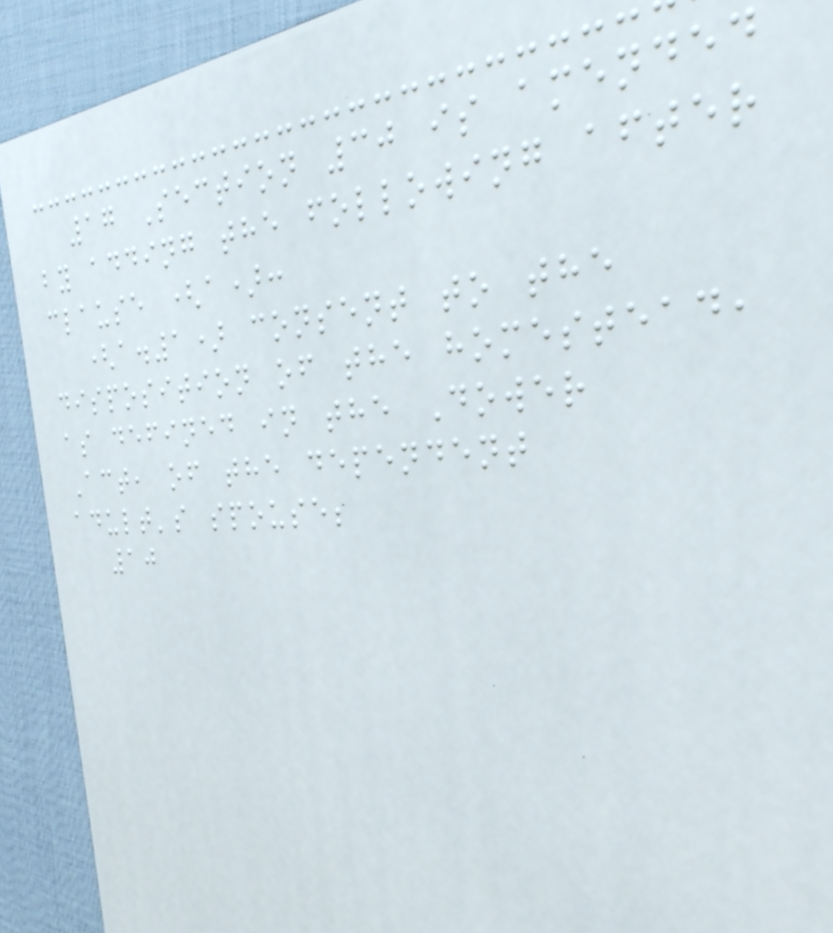17 Section 30 is amended
by adding the following after
clause (a):
(a.1) consent to the
disposition of the homestead,
as defined in the Dower
Act, of the dependent
adult's spouse;
10
